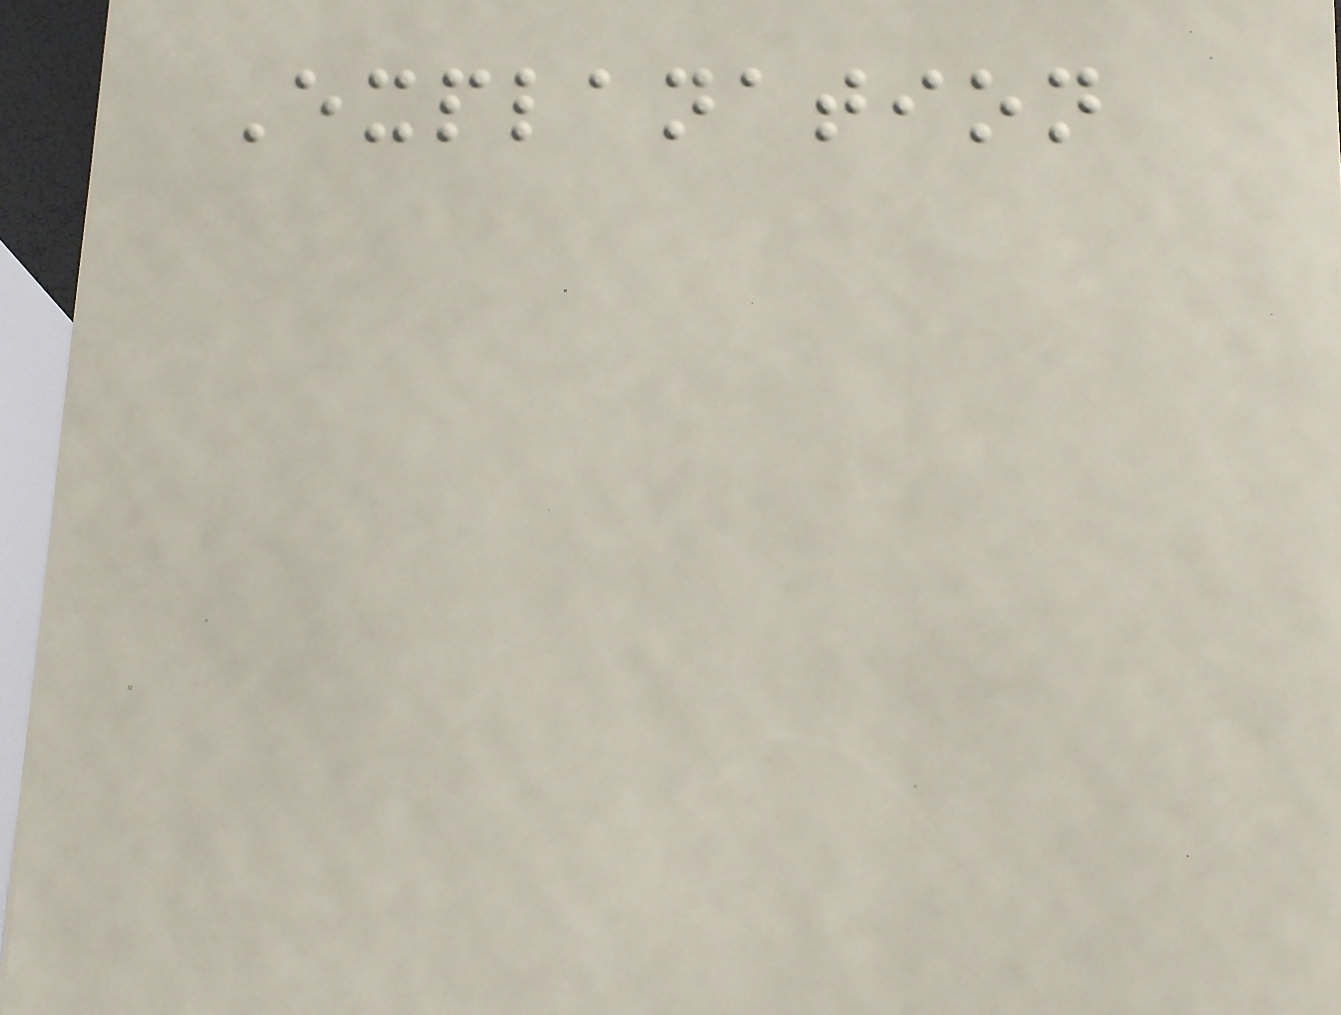Explanation
